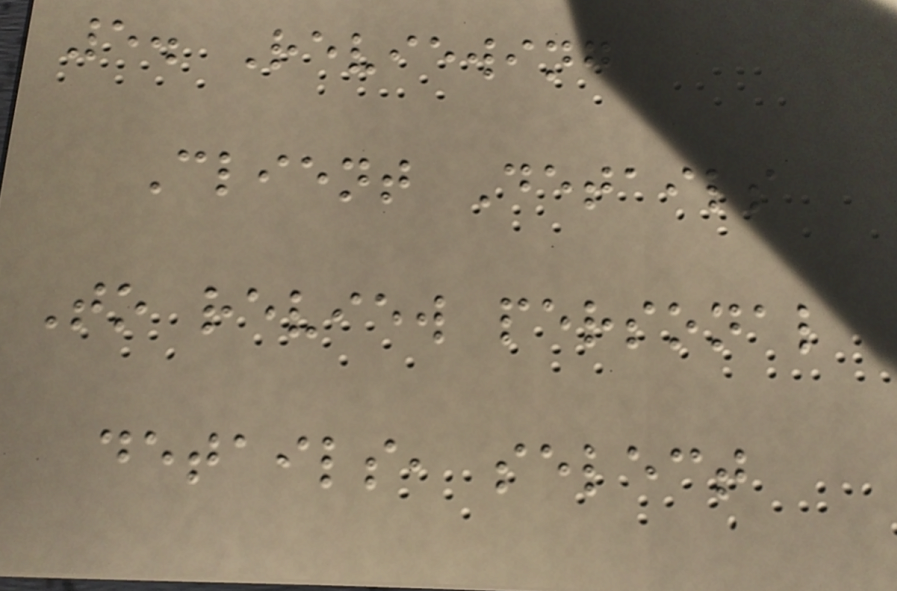5. Reviewing
Client Details
To review personal
details, select
